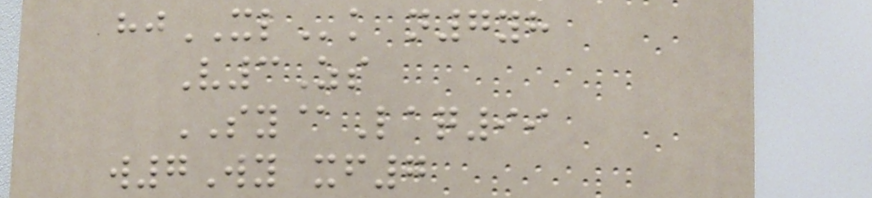hjXLk n7yh
V3Zs
SY@Laq99
w7Wy xf7
